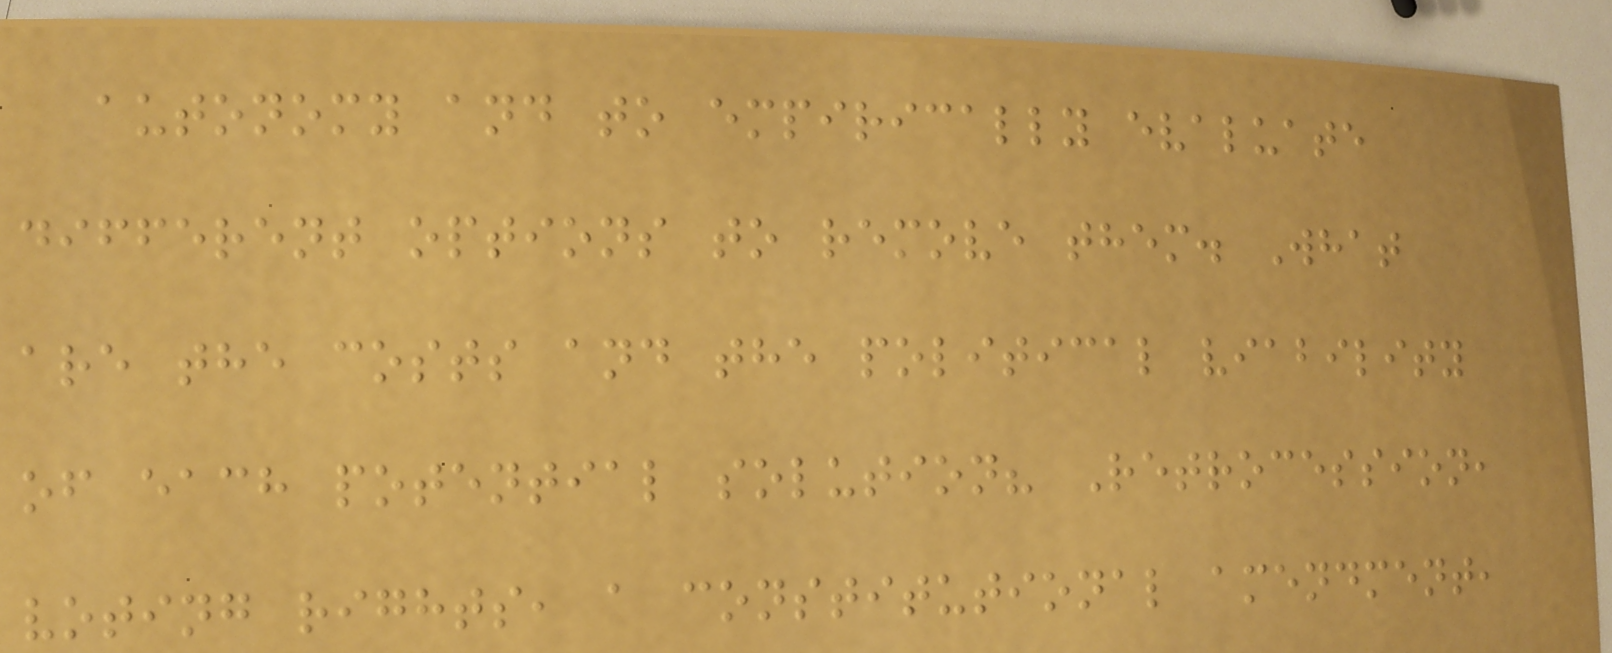autonomy and to empirically evaluate
different options to remove them. What
are the costs and the political viability
of each potential solution? Retrocession,
voting rights, a constitutional amendment,
